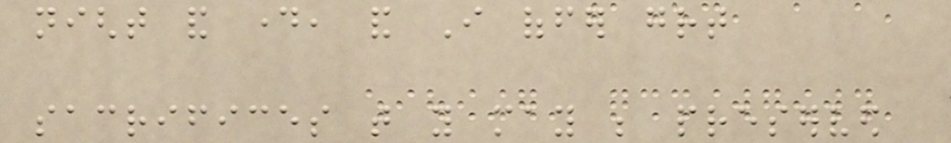night and day, and I offer great
sacrifices that you may be preserved
